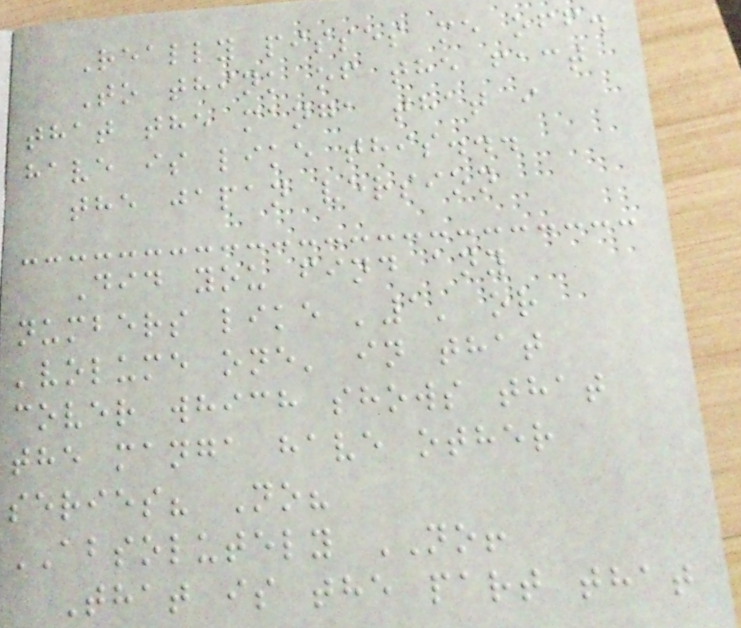Really pisses me off.
To think of the fact
that the manga that i
have is like this...
the japan version
Did you find any
numbers like '1' or
'volume one' in that
cover which shows that
the manga have other
series? No?
ABSOLUTELY NO!
That is the part that
